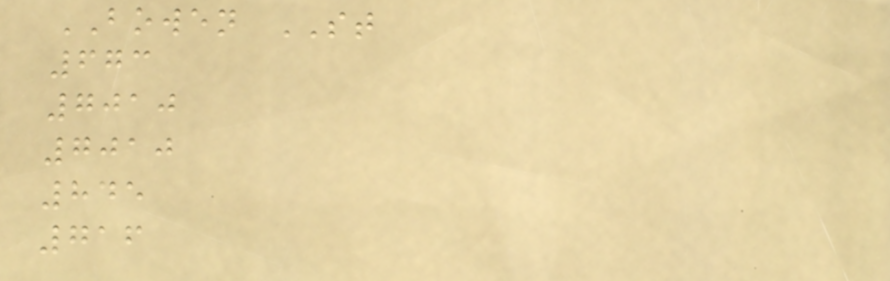BOWEN ST
673
7010
7010
845
716
